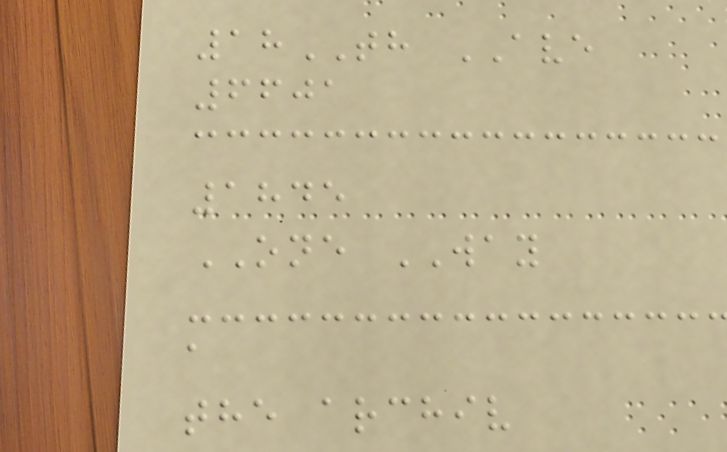18TH AVE
6601
1845
ONE WAY
a
the archiv
